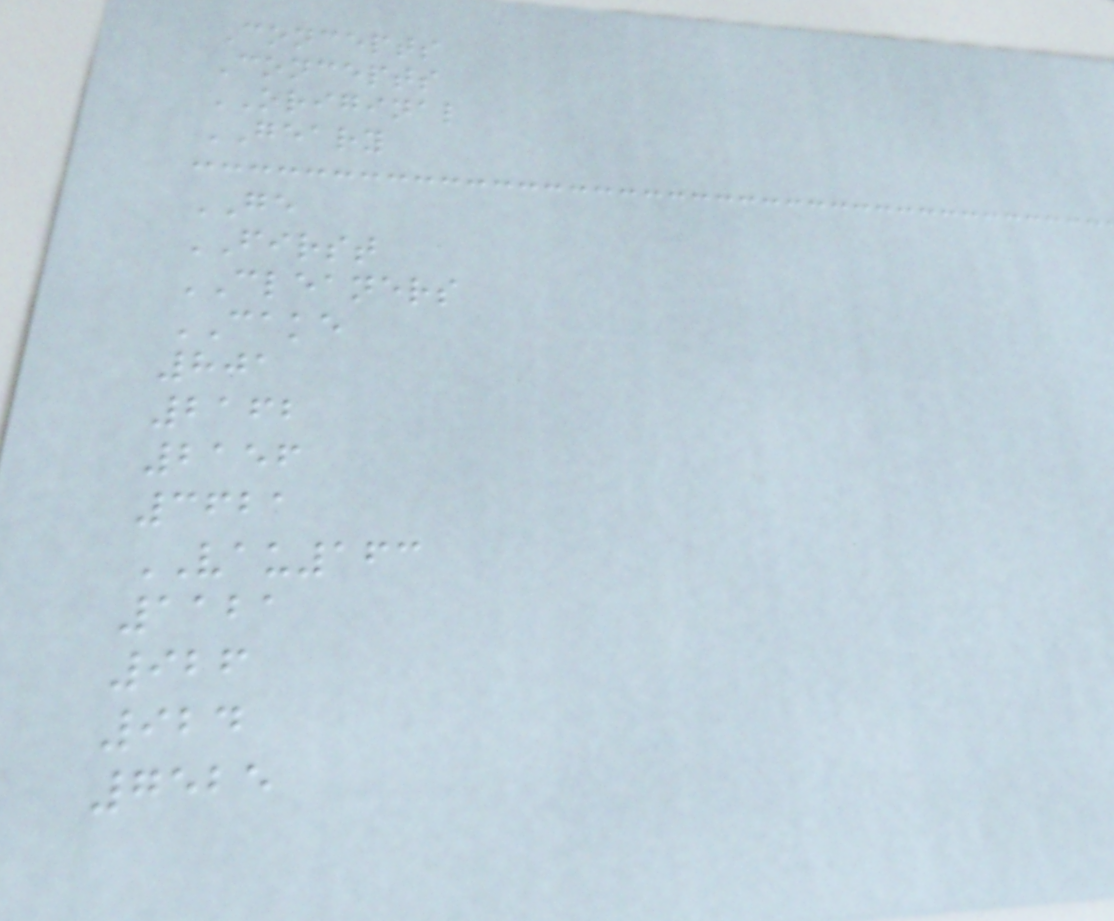Concepts
Concepts
ORIGINAL
GEARY
GE
FIRST
CLEANERS
CAKE
801
2162
2156
3621
VAU163
1121
926
924
7525
